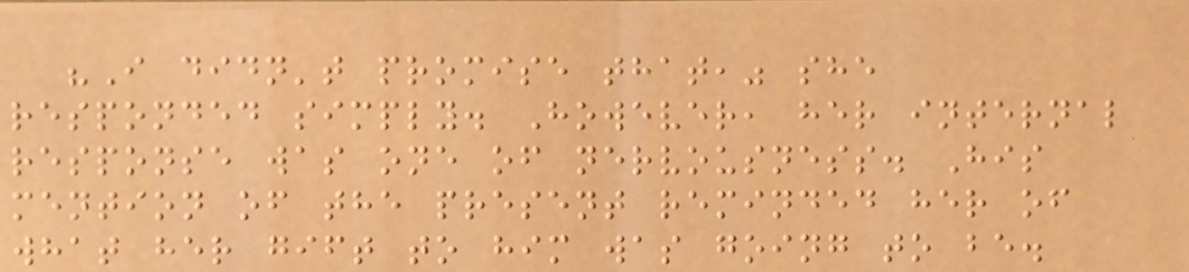"I didn't promise that," she
responded simply. However, her internal
response was one of nervousness. His
mention of the present reminded her of
what her gift to him was going to be.
